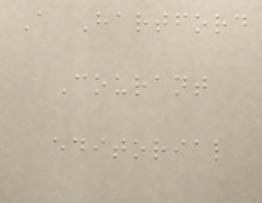A Hartford
Courant
editorial
